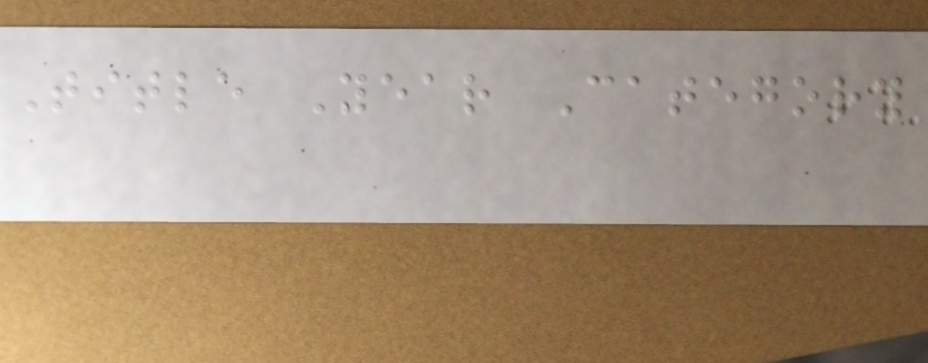Title Year Category
